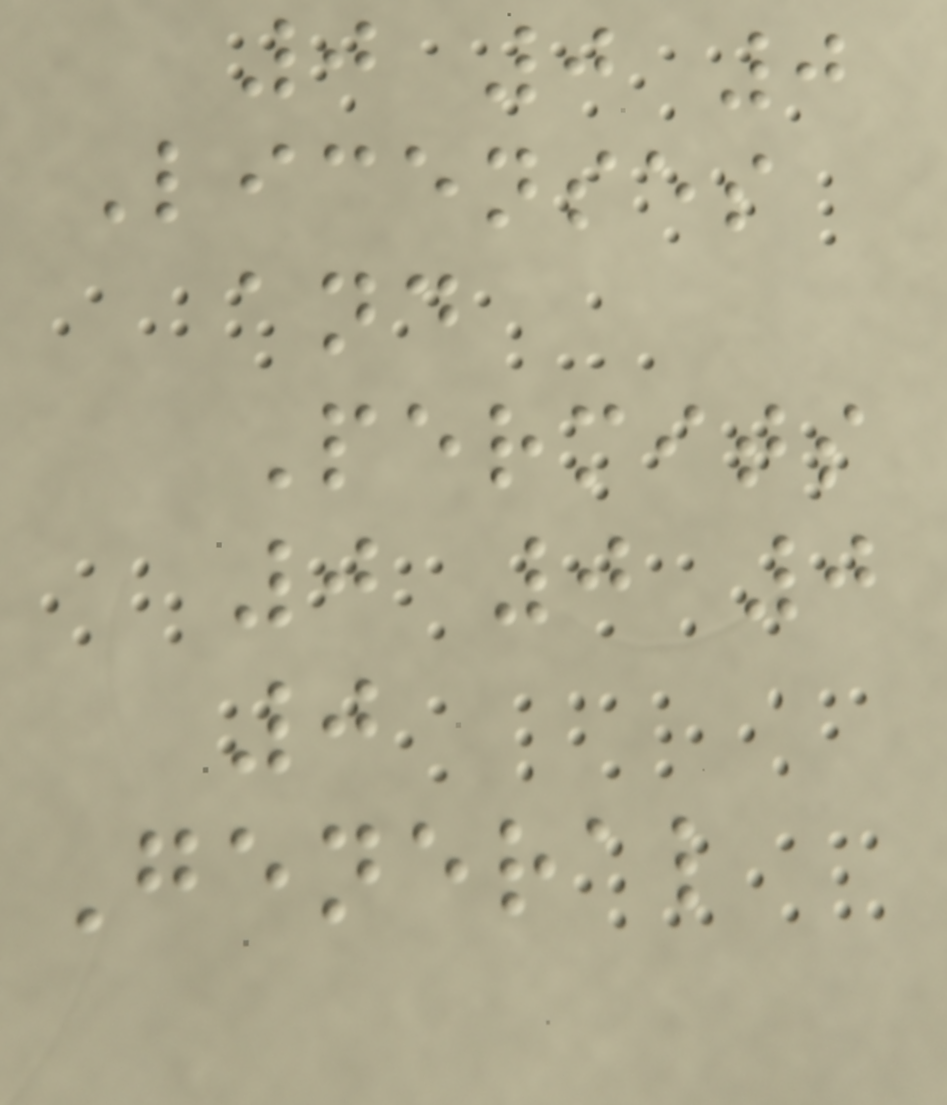0 0 0
Licenses
and
Permits
0 0 0
0
General
